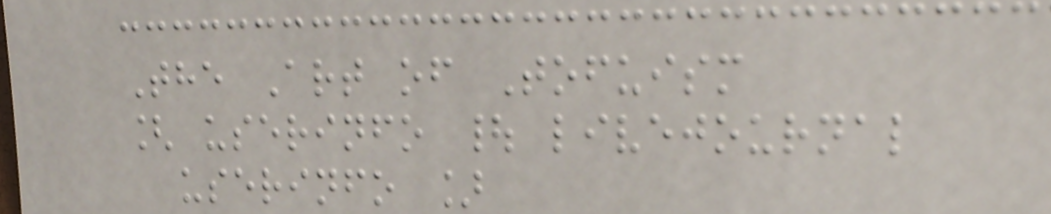The Art of Tofuism
[ userinfo | livejournal
userinfo ]
